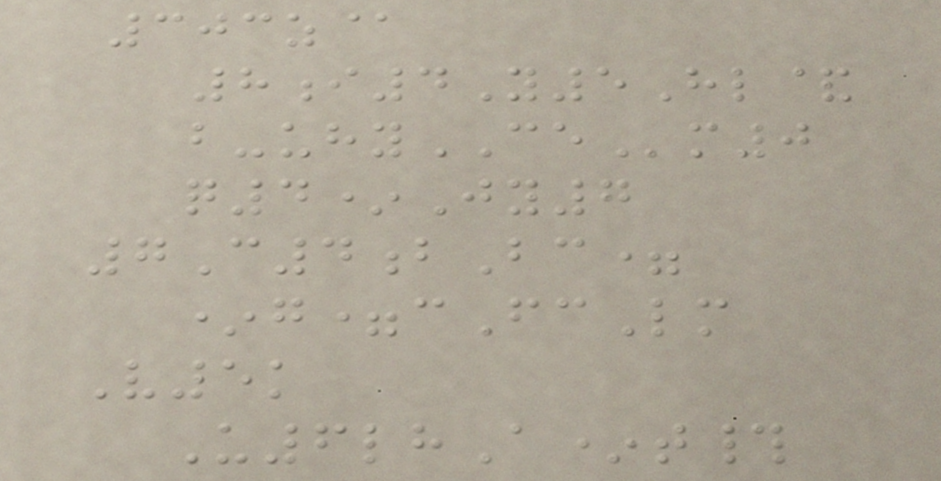303z@
8i4Y5Hl&
b-uhyCEm0
q4*Jy7
7C4bBc=
*g=cFcLm
V5k
U6lhA*t#
